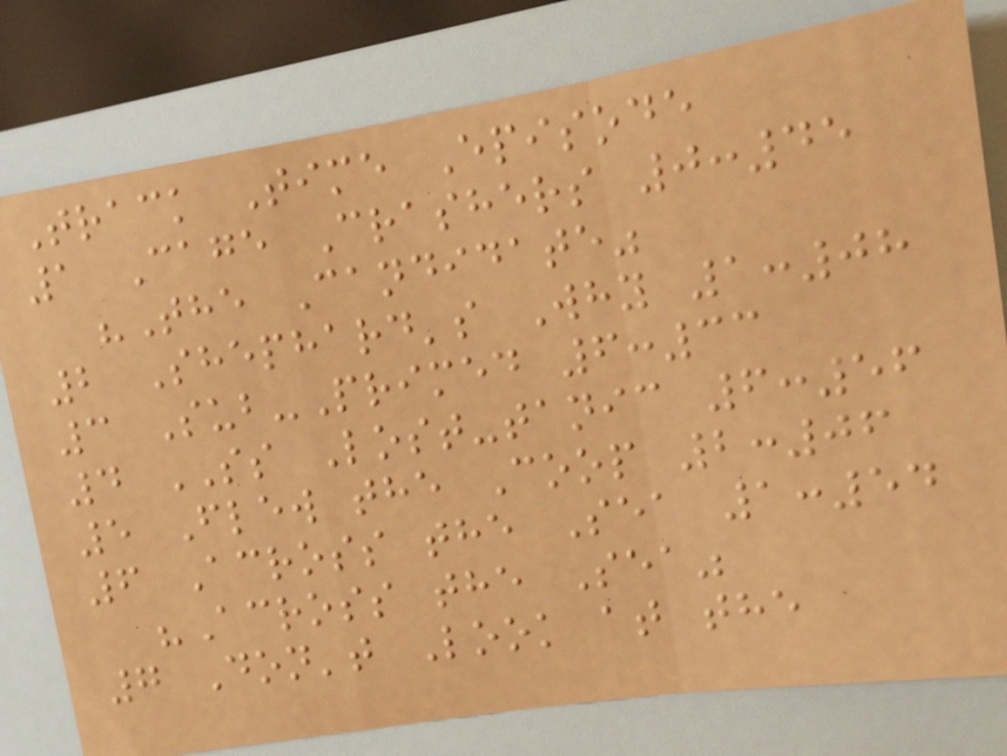Track Time Episode
1 Cage Crashers 0:45
"The Candidate"
2 Shephard's Why 1:08
3 Sub-Primed 6:33
4 SS Lost-tanic 6:56
5 Flew the Coop 2:06
6 Across the Sea 1:54
"Across the Sea"
7 Don't Look at the
